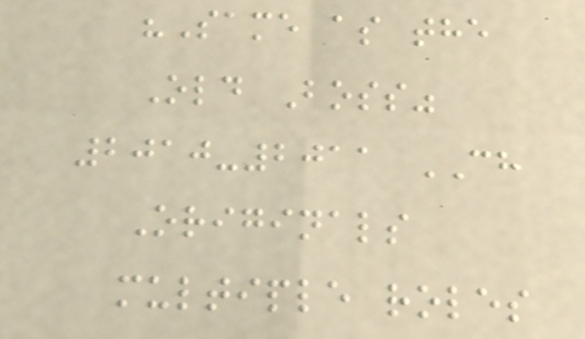"Same as the
Old Boss"
2010-2011 CH
Originals
multiple roles
